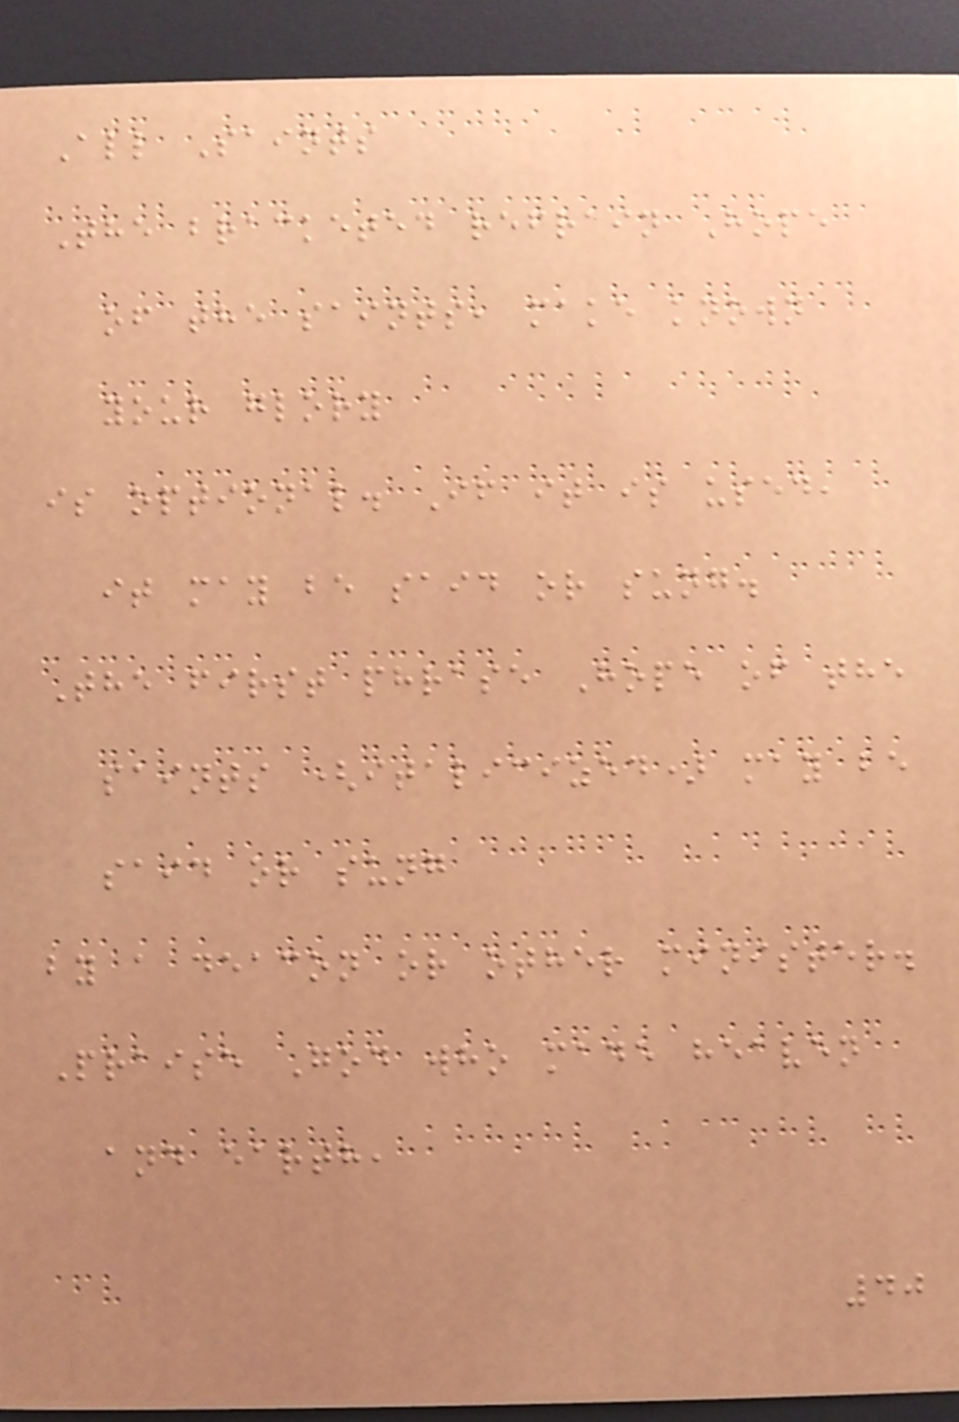All Saints
The bracketed refrain Hope
of the saints, make known
your glory
is optional. If it is used,
it may be said or sung.
The first phrase Hope of the
saints (italicized) may be
said or sung
by a deacon or other minister.
Praise God who made heaven
and earth,
40
